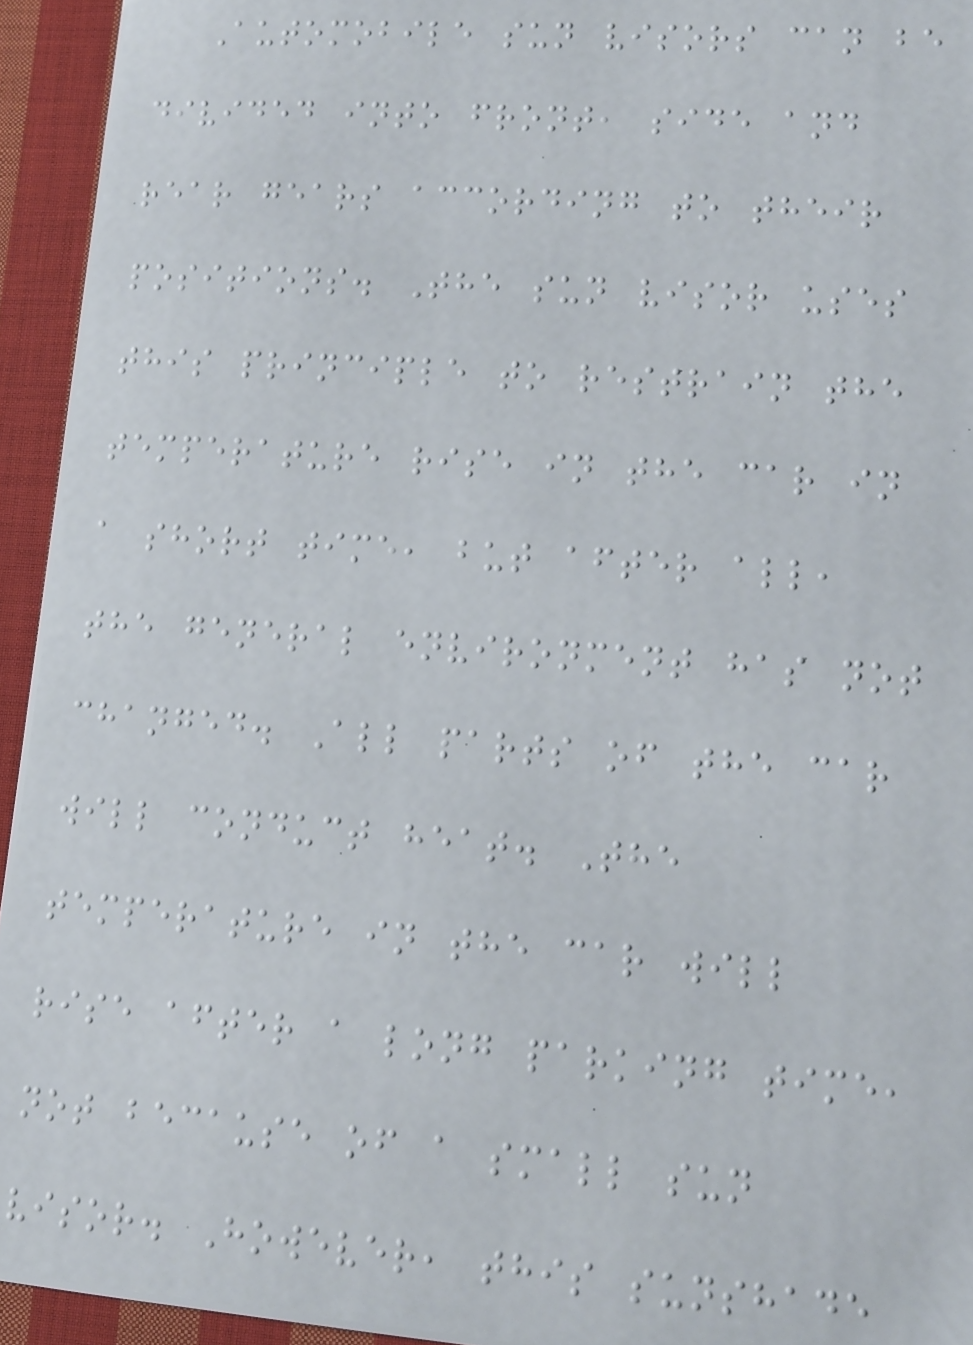Automobile sun visors can be
divided into front, side and
rear gears according to their
positions. The sun visor uses
this principle to restrain the
temperature rise in the car in
a short time, but after all,
the general environment has not
changed. All parts of the car
will conduct heat. The
temperature in the car will
rise after a long parking time,
not because of a small sun
visor. However, this sunshade
